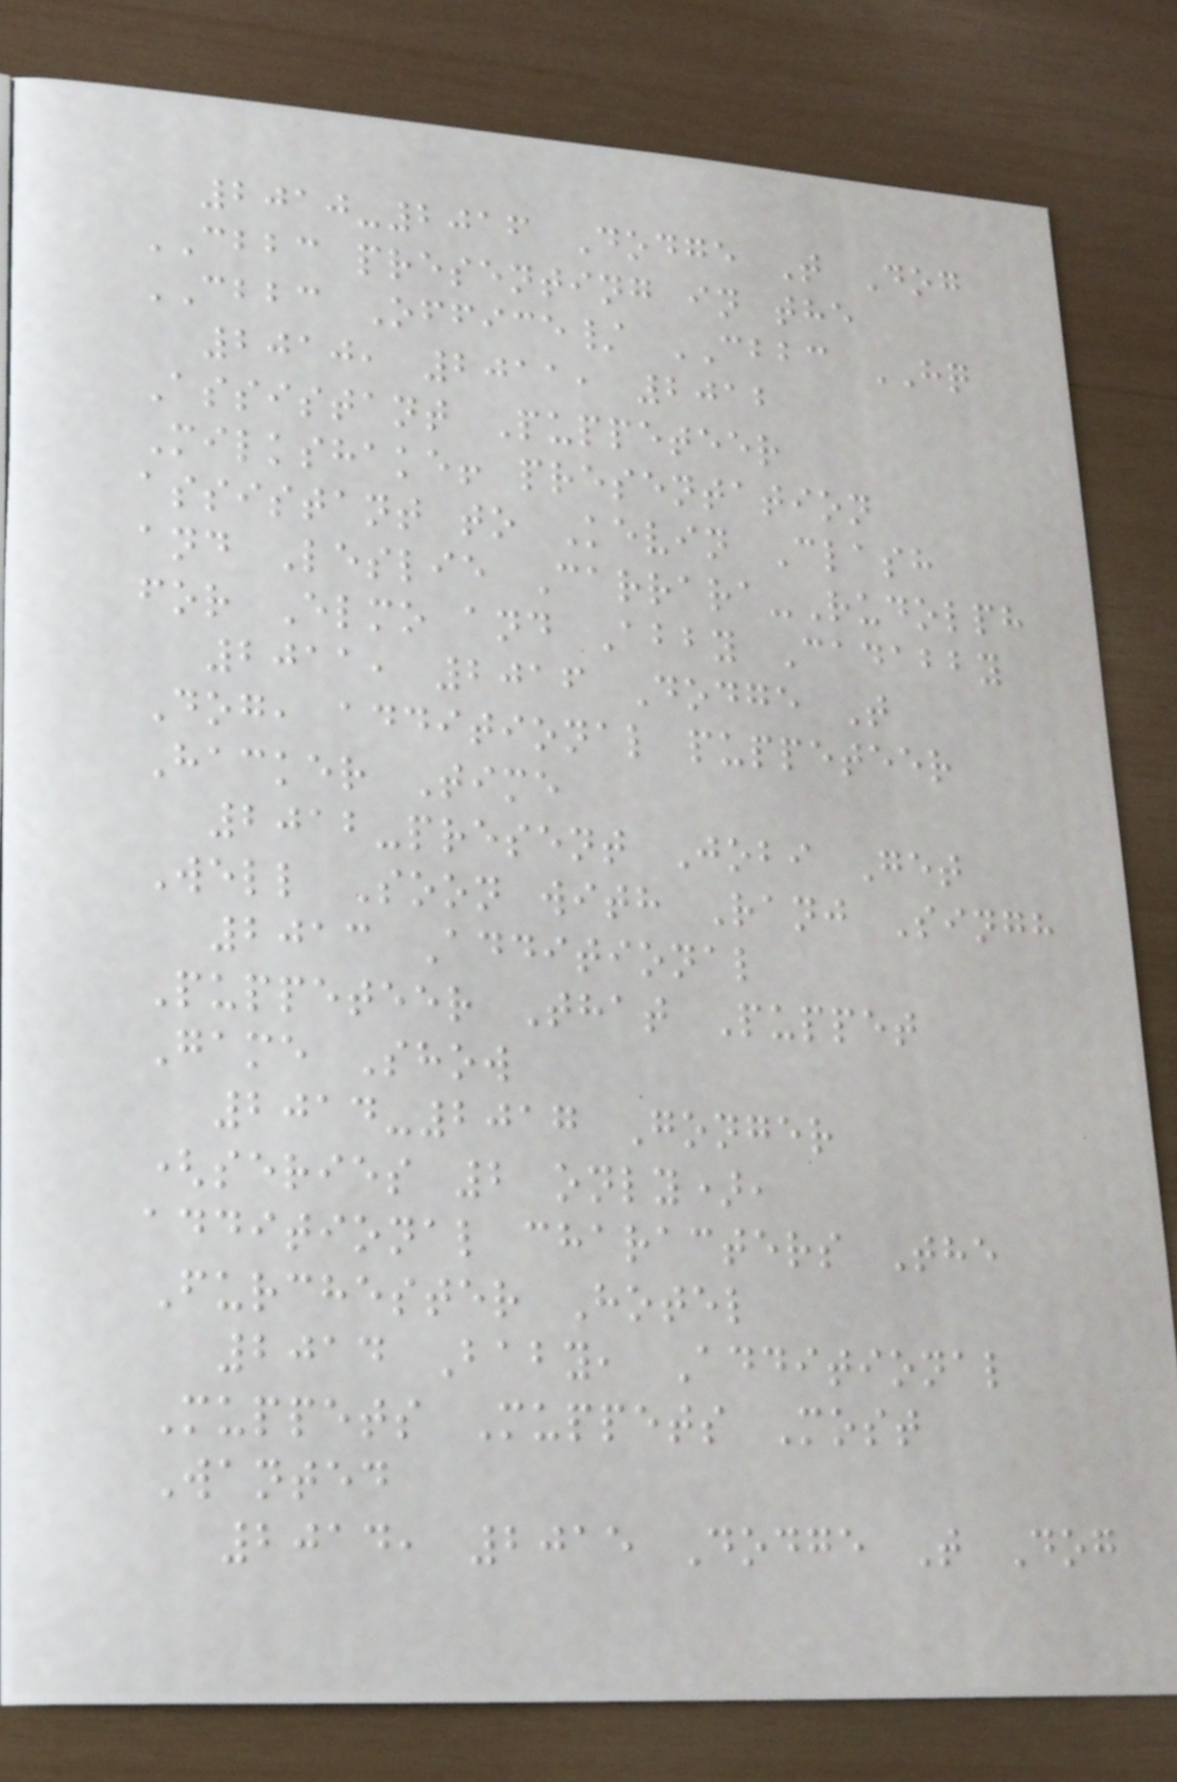2010-2016 Dodge T Dog
CBBC presenting in the
CBBC Office/ CBBC HQ
2010, 2011, 2012
Assistant Puppeteer
Milkshake! presentation
assistant to Kevin Clash
and Leslie Carrara-Rudolph
for Elmo and Abby Cadabby
2011, 2016 Dodge T
Dog, additional puppeteer
Hacker Time
2012-present Jobi Get
Well Soon with Ranj Singh
2013 Additional
Puppeteer That Puppet
Game Show
2014-2017 Gonger
(series 2 only),
additional characters The
Furchester Hotel
2014 Baby, Additional
Muppets Muppets Most
Wanted
2014, 2015 Dodge T Dog
